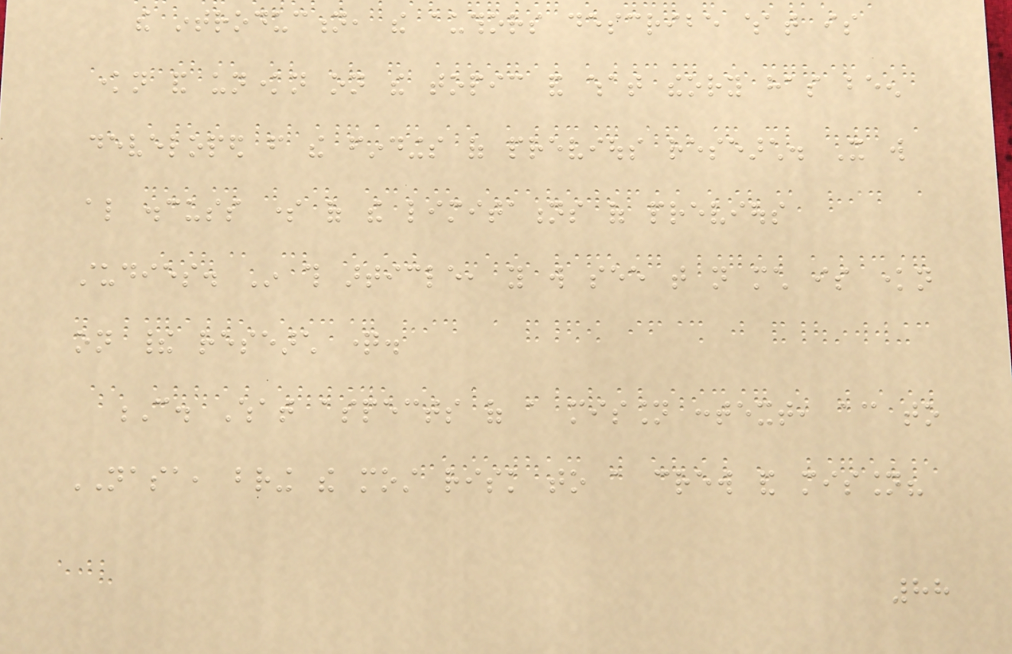the introduction, the authors describe what is
known and unknown on the topic and what theory has been
developed from the findings of previous research. It will
also discuss some of the limitations of previous
studies. In this article, you will see that not much is known
on their research question.
C. What aspects of a mission context, according to
NASA, bring the most risk to a crew and mission?
88
